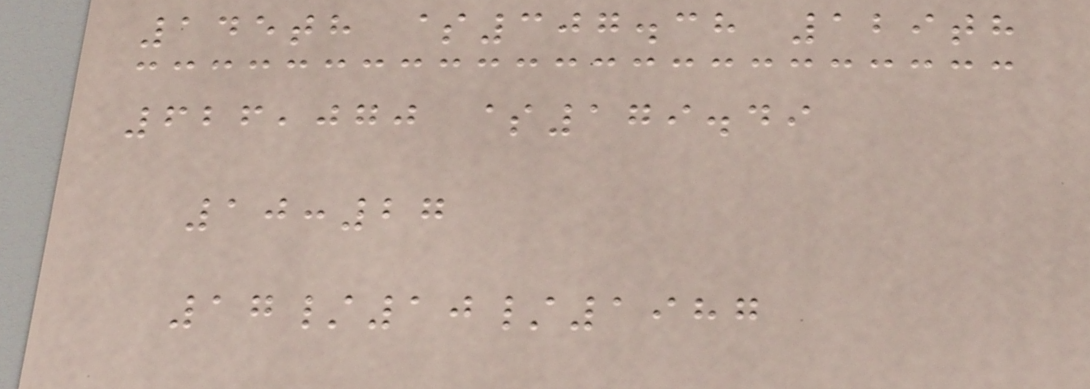145th $307.38 129th
626,070 $179.49
10:27
17/10/1987
